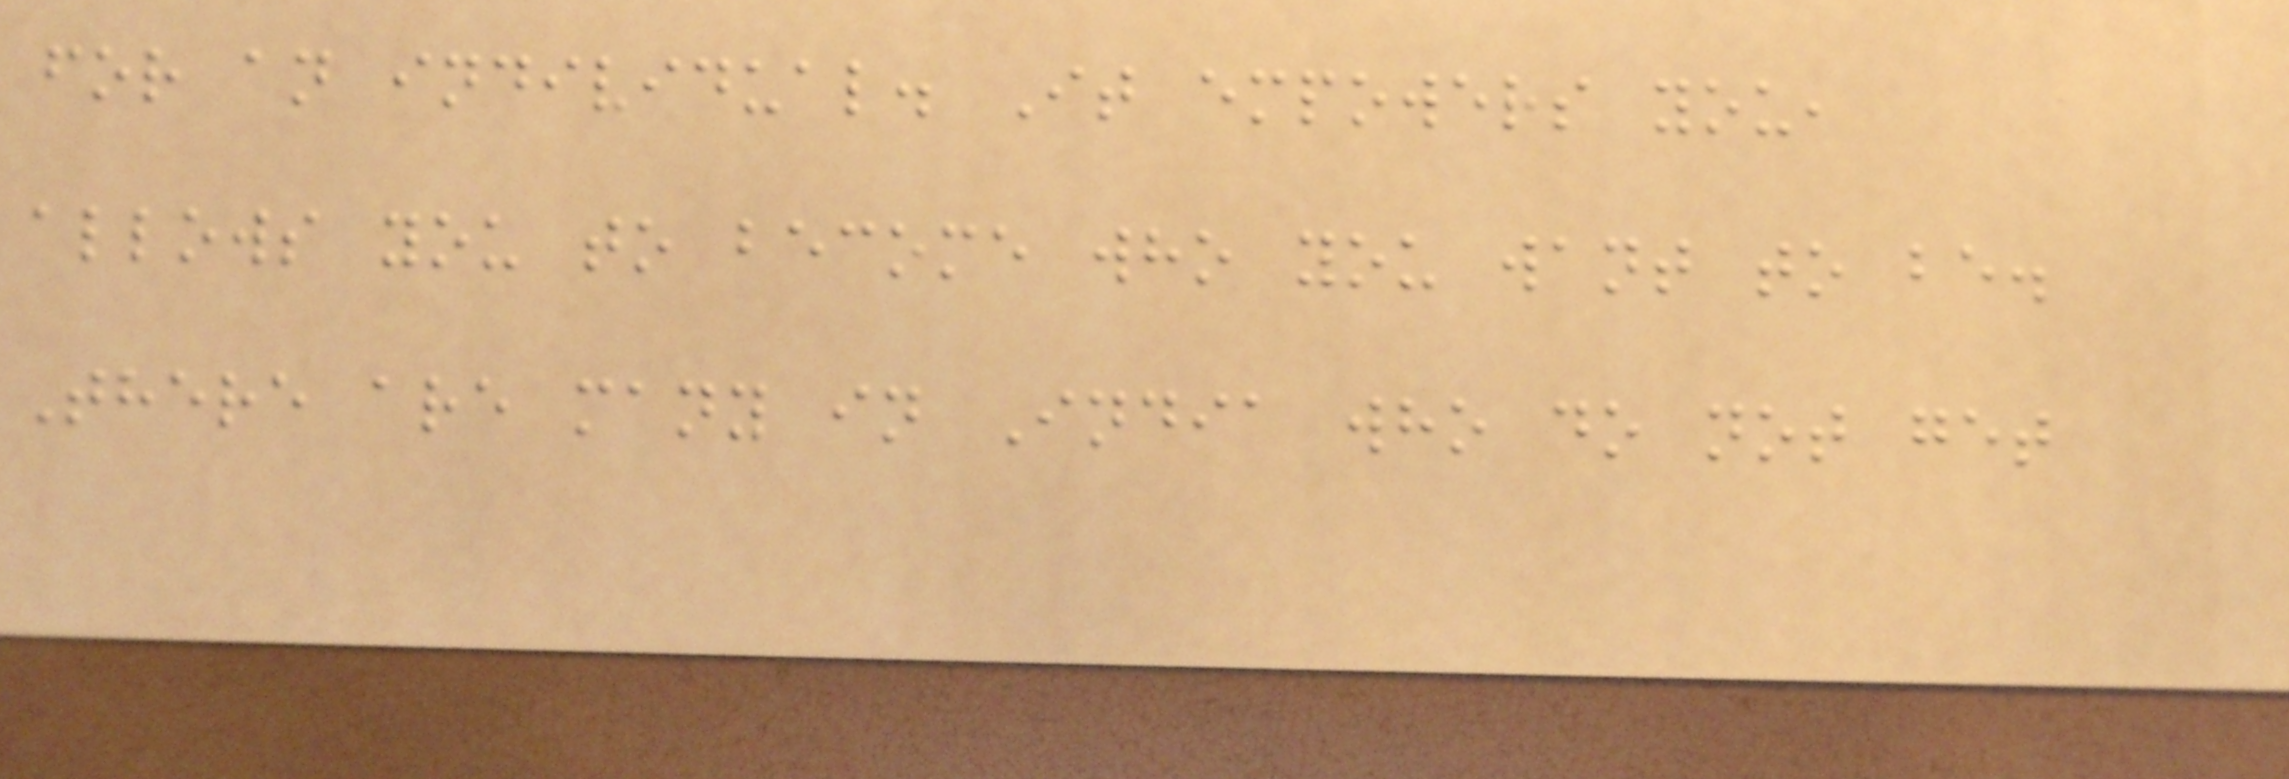for an individual. It empowers you,
allows you to become who you want to be.
There are many in India who do not get
